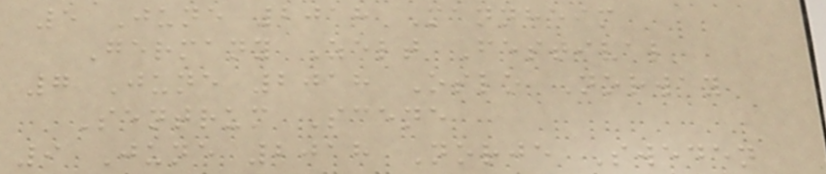5 June 2018 Mannheim
Germany Zelt Festival
7 June 2018 Oslo Norway
Sentrum Scene
9 June 2018 Norje Sweden
